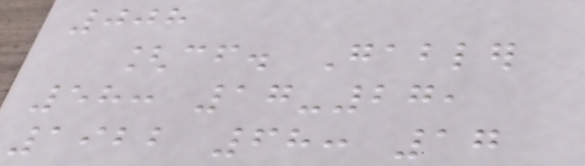008
[cf. Gabler
58: 17-27,
1922 68: 17
